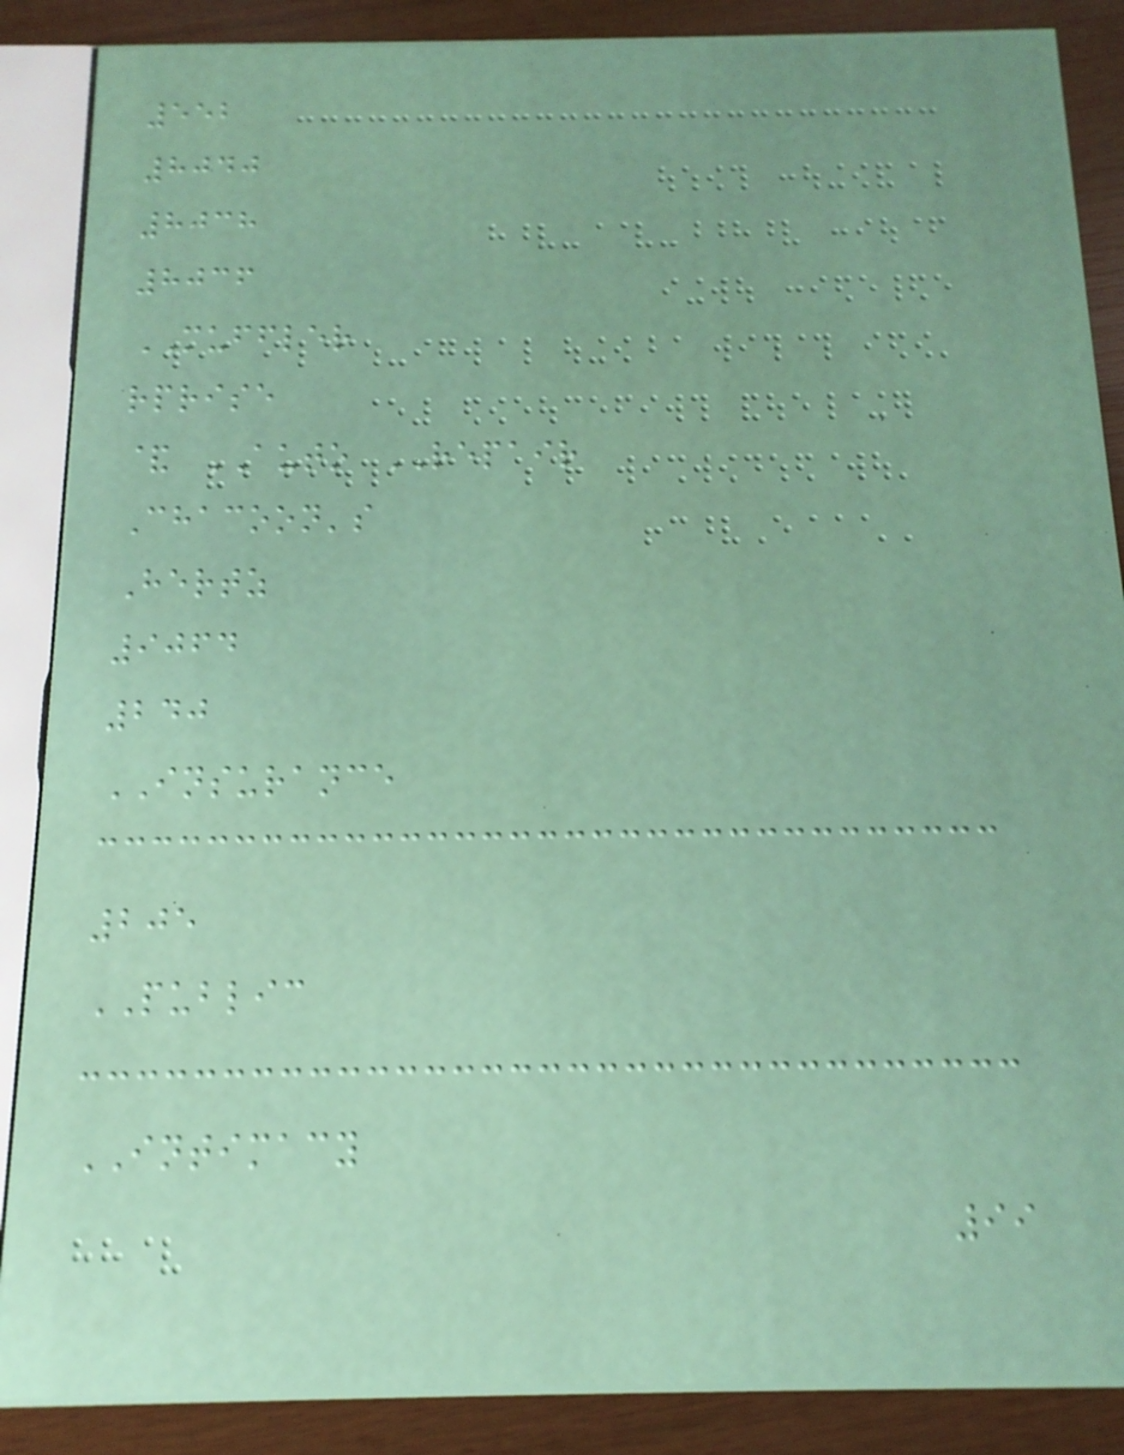552
8040
8038
8036
MUFFLER
rprise
& AUTO REPAIR
Chacoon's
Hertz
9064
240
INSURANCE
205
PUBLIC
INTIMACY
99
